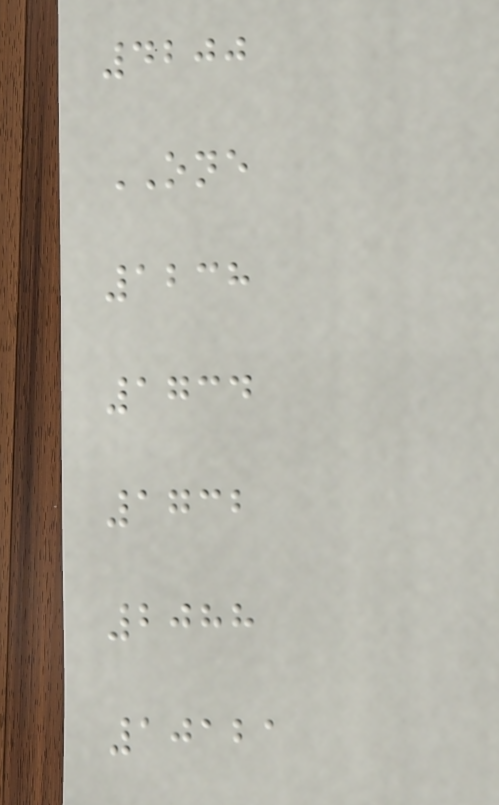4200
ONE
1238
1734
1732
2088
10121
